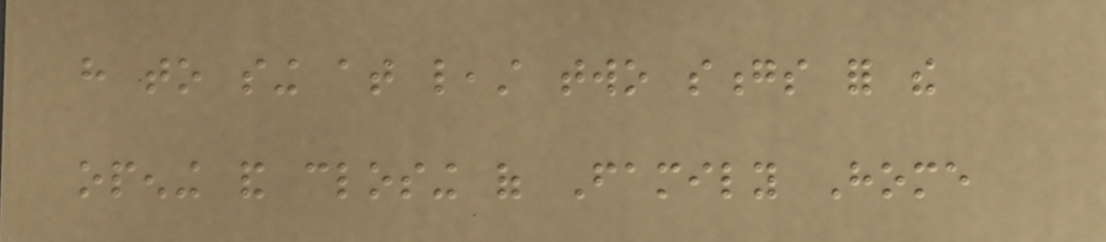have to sing at least two songs for the
opening and closing of Family Home
